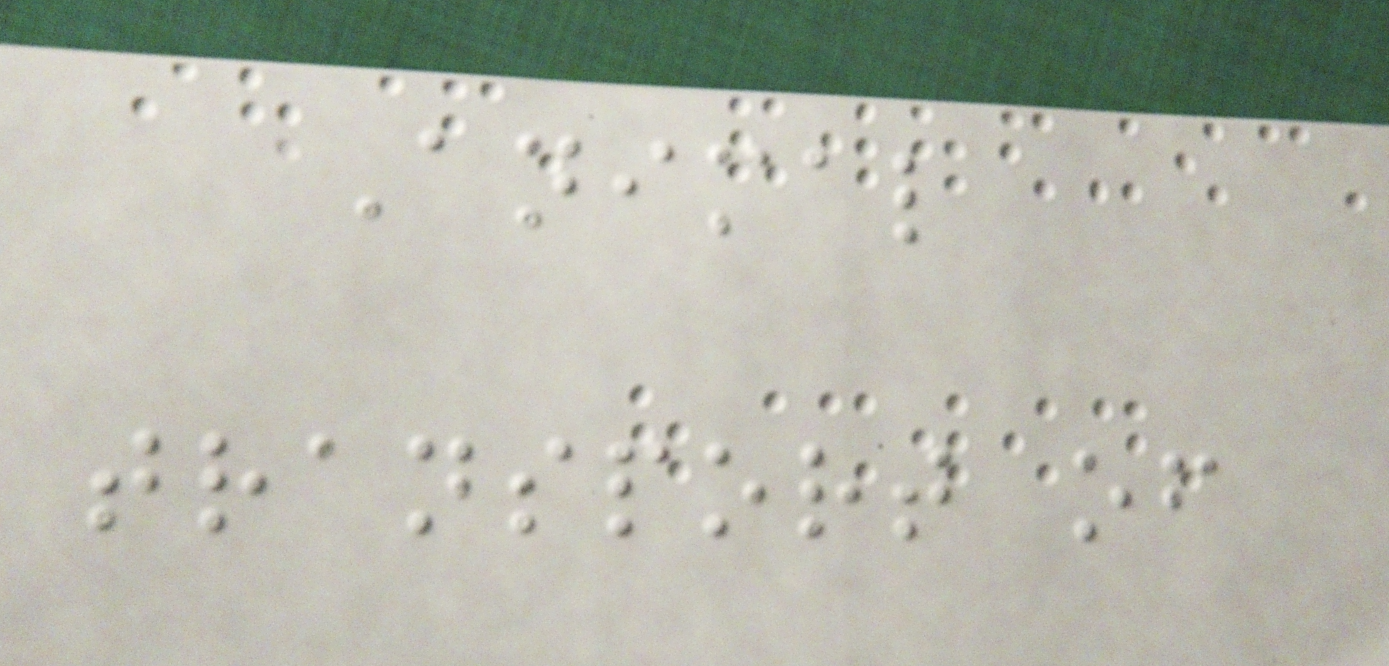Animal
transport of
